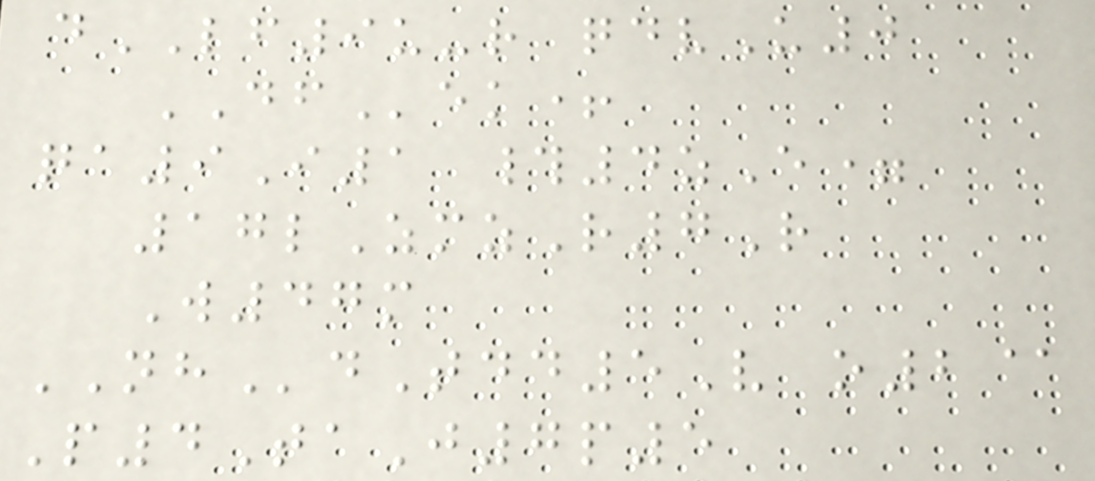dLF9u-r qdvU0
DFek+
qa9I1 #4zE=
17lZmzR7R
W47m
NHdTdd5V o2@
P4TaJ7p5
